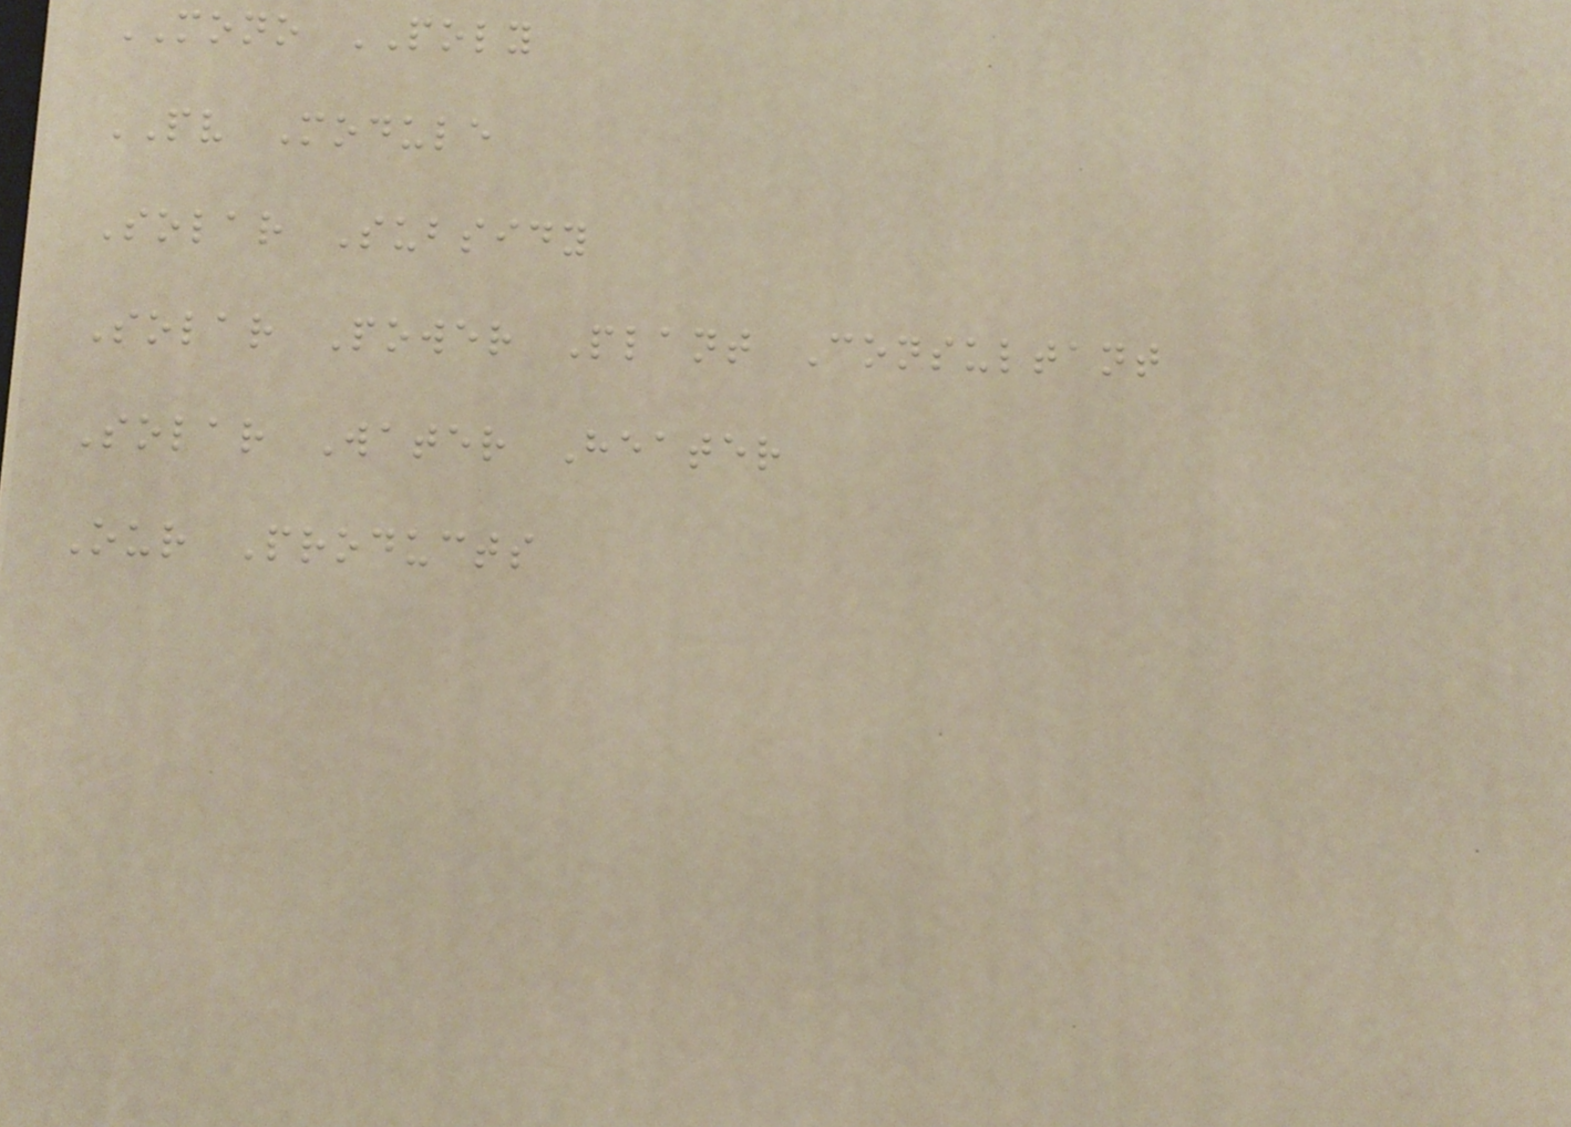MONO POLY
PV Module
Solar Subsidy
Solar Power Plant Consultant
Solar Water Heater
Our Products
